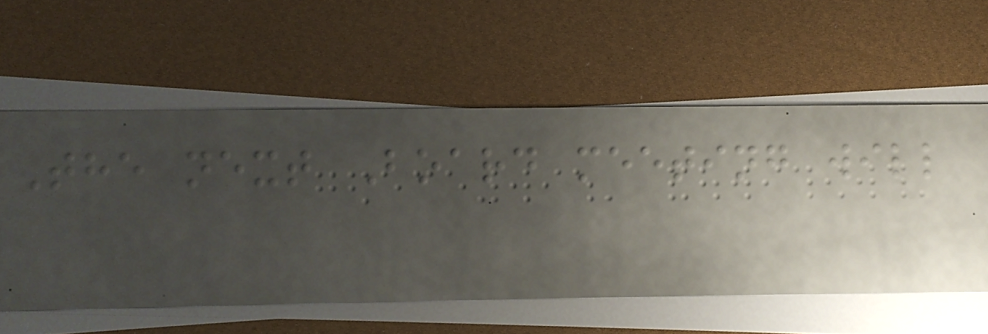The next Board meeting will
